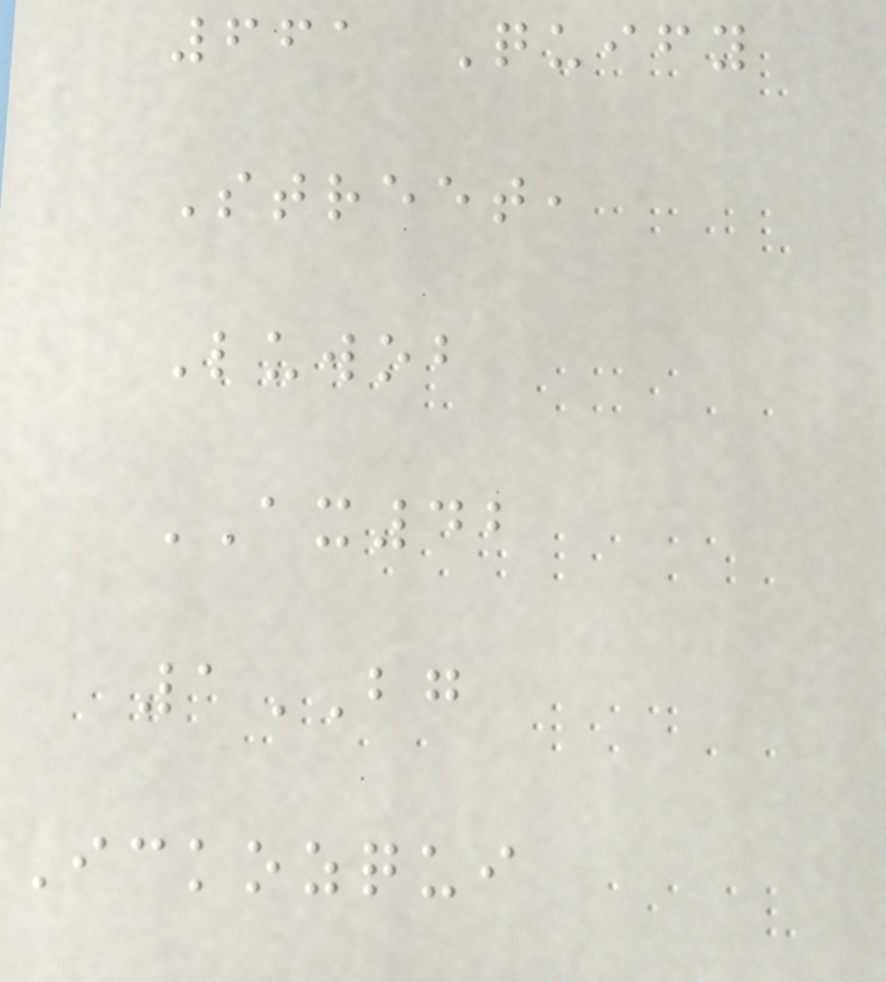661 Quify
Street,
Luwob
AX42
1BG
Ickozqui
